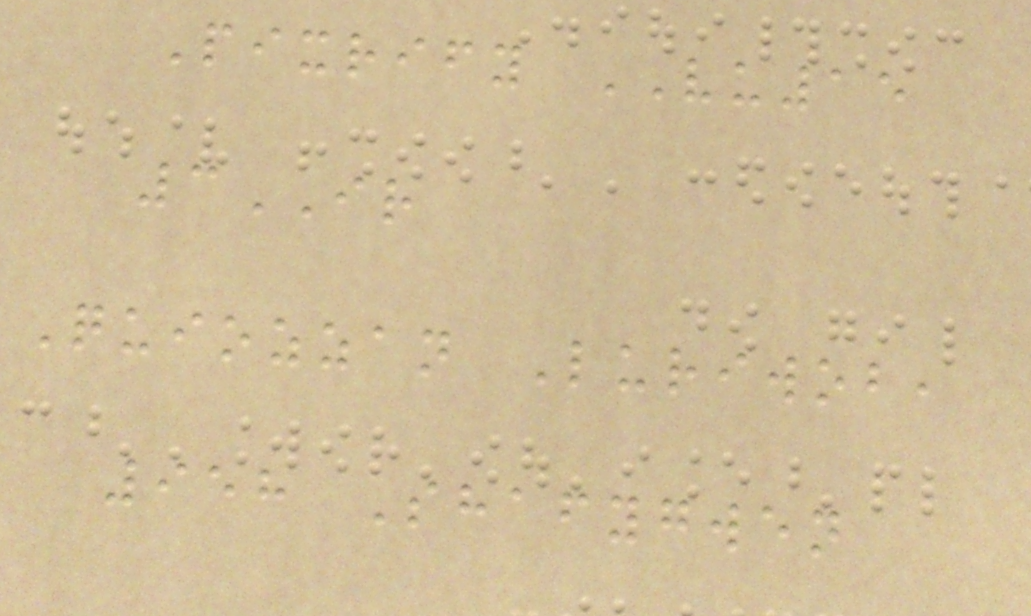Pixrify VU15
3IR
Quiozzan Luriwob,
958 Shafygwen
